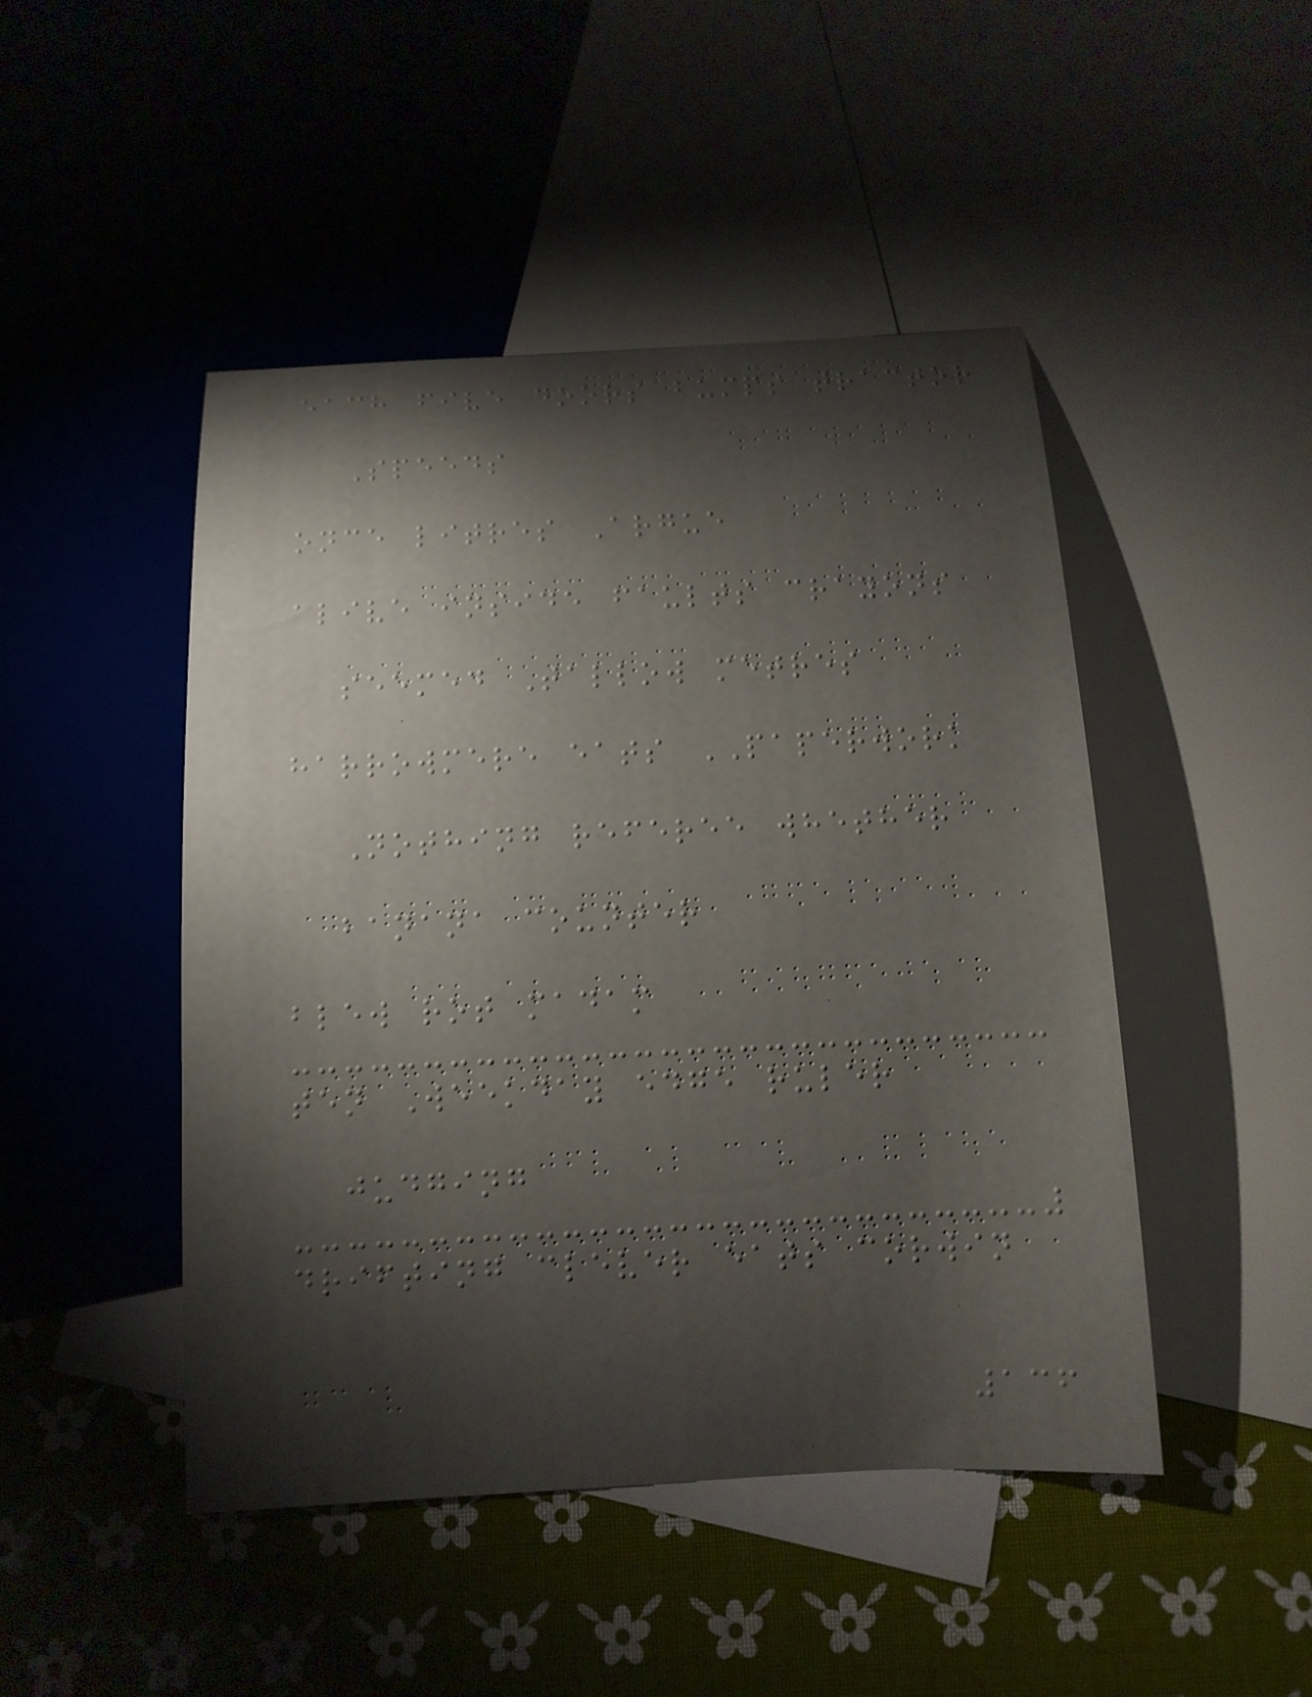each five doors bumps tractor
Speeds
once litres Argue
alive inside faults crayons
seemed Tallow metres
harrowmere eats PAPERWORK
Nothing referee whether
banana counter
blew rot madam
ten Weekday edge ruler
judging
drifting clever eats corwin
136
